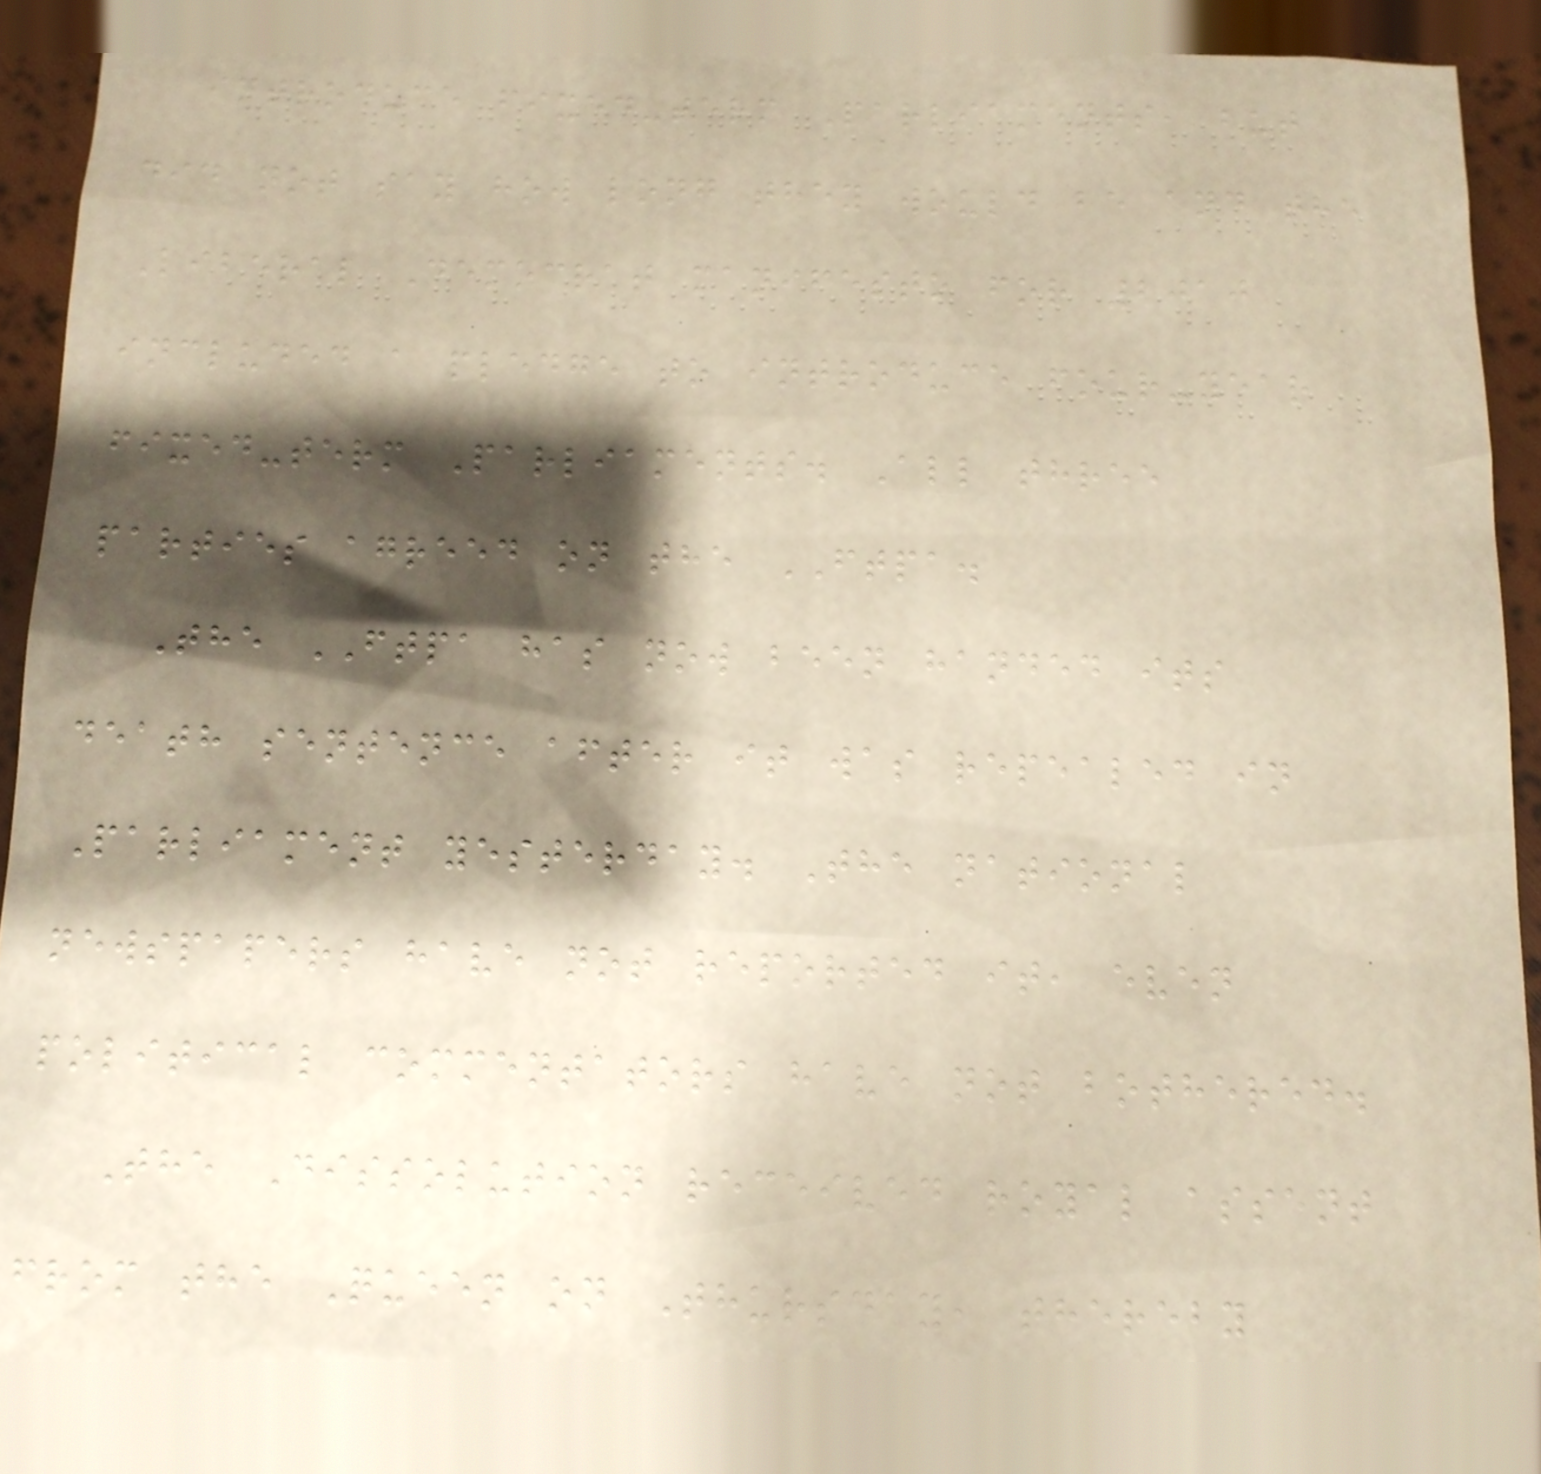introduce fixed-term Parliaments, but
did not say how long they would be and the
Liberal Democrat manifesto for 2010
included a pledge to introduce four-year
fixed-term Parliaments. All three
parties agreed on the FTPA.
The FTPA has now been handed its
death sentence after it was repealed in
Parliament yesterday. The national
newspapers have not reported it, even
political commentators have not bothered.
The Dissolution received royal assent
from the Queen on Thursday, thereby
